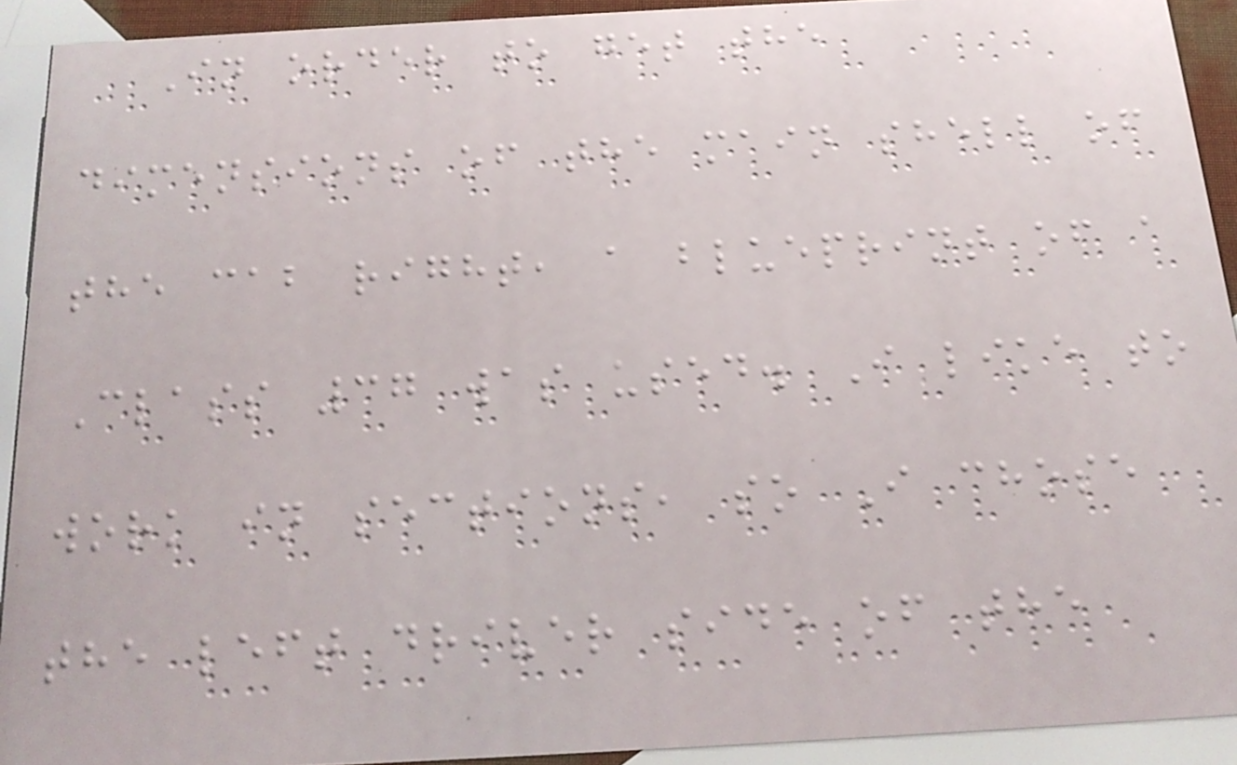In order to get the
dimensions of the main shell of
the cab right, a blueprint of a
Class 37 was used. I like to
work in sections, so I chose
the left driver side of the
